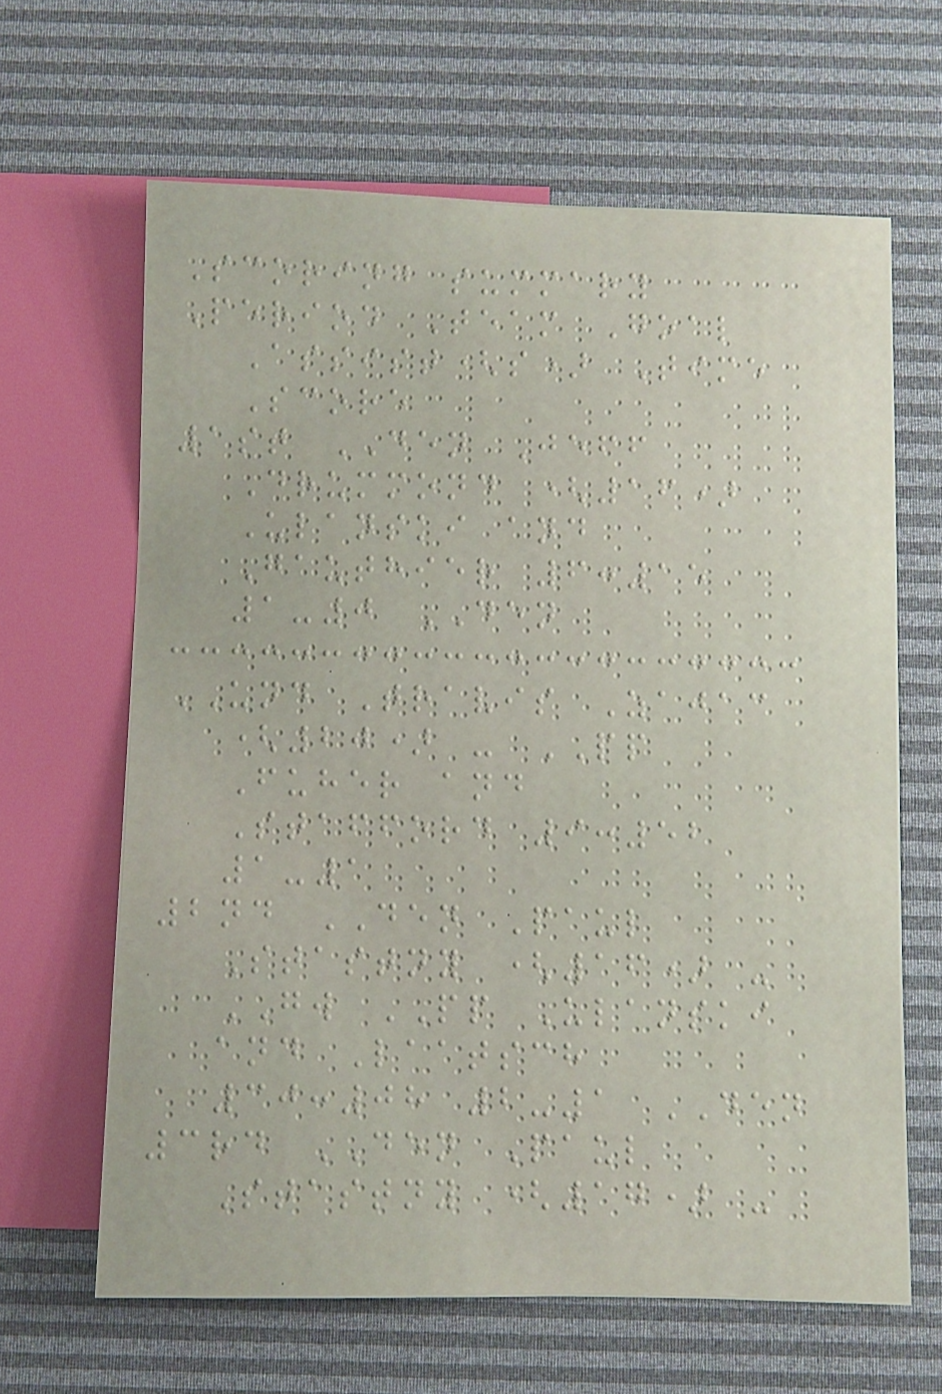Scoring summary
Period Team Goal
Assist(s) Time
Score
1st DEN Jeff
Drummond (16)
Ulanski and
Gauthier 6:15
1-0 DEN
UND Travis Zajac
(20) - PP
Fuher and
Stafford 9:52
1-1
2nd DEN Paul
Stastny (16) -
GW PP Ulanski
and Laatsch
30:08 2-1 DEN
3rd DEN Paul
Stastny (17) -
